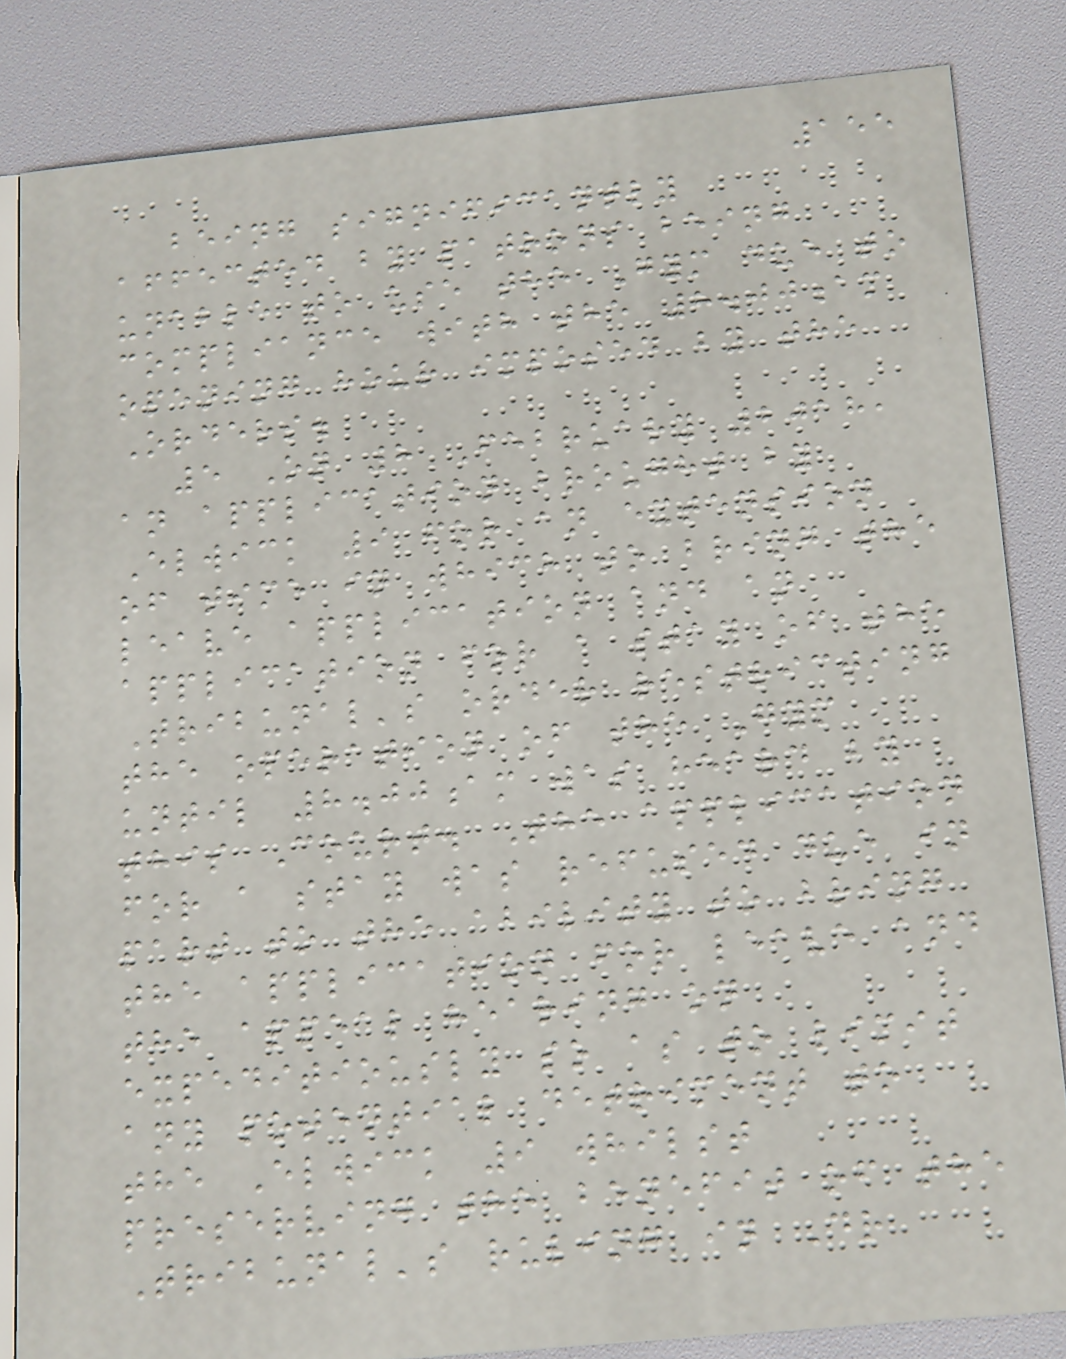155
being significantly
affected by patrons being
unable to use the Gym due to
compliance with the 8.00am
opening hour imposed by the
Orders.
5 On 8 February 2018,
an application brought by
Elwick 9 for an extension
of time in which to bring the
leave application and an
application for a stay of the
Tribunal's order restricting
the operation of the Gym
until 8.00am was heard by
this Court. The application
for a stay was refused due in
part to the ability to bring
the application for leave and
the appeal hearing on
expeditiously so as to limit
any potential detriment to
the Elwick 9 whilst
preserving the benefit of the
Tribunal's ruling in Dr
